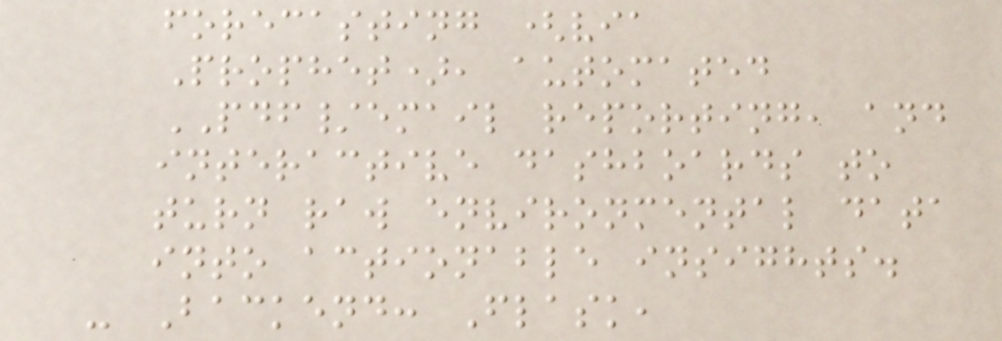forecasting (via
Prophet), automated
PDF/email reporting, and
interactive dashboards to
turn raw environmental data
into actionable insights.
- Backend: Flask,
